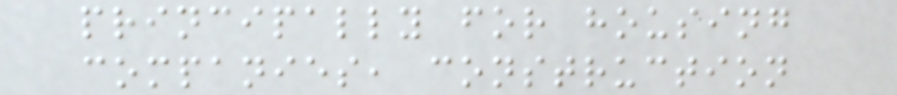principally for housing
companies, construction
